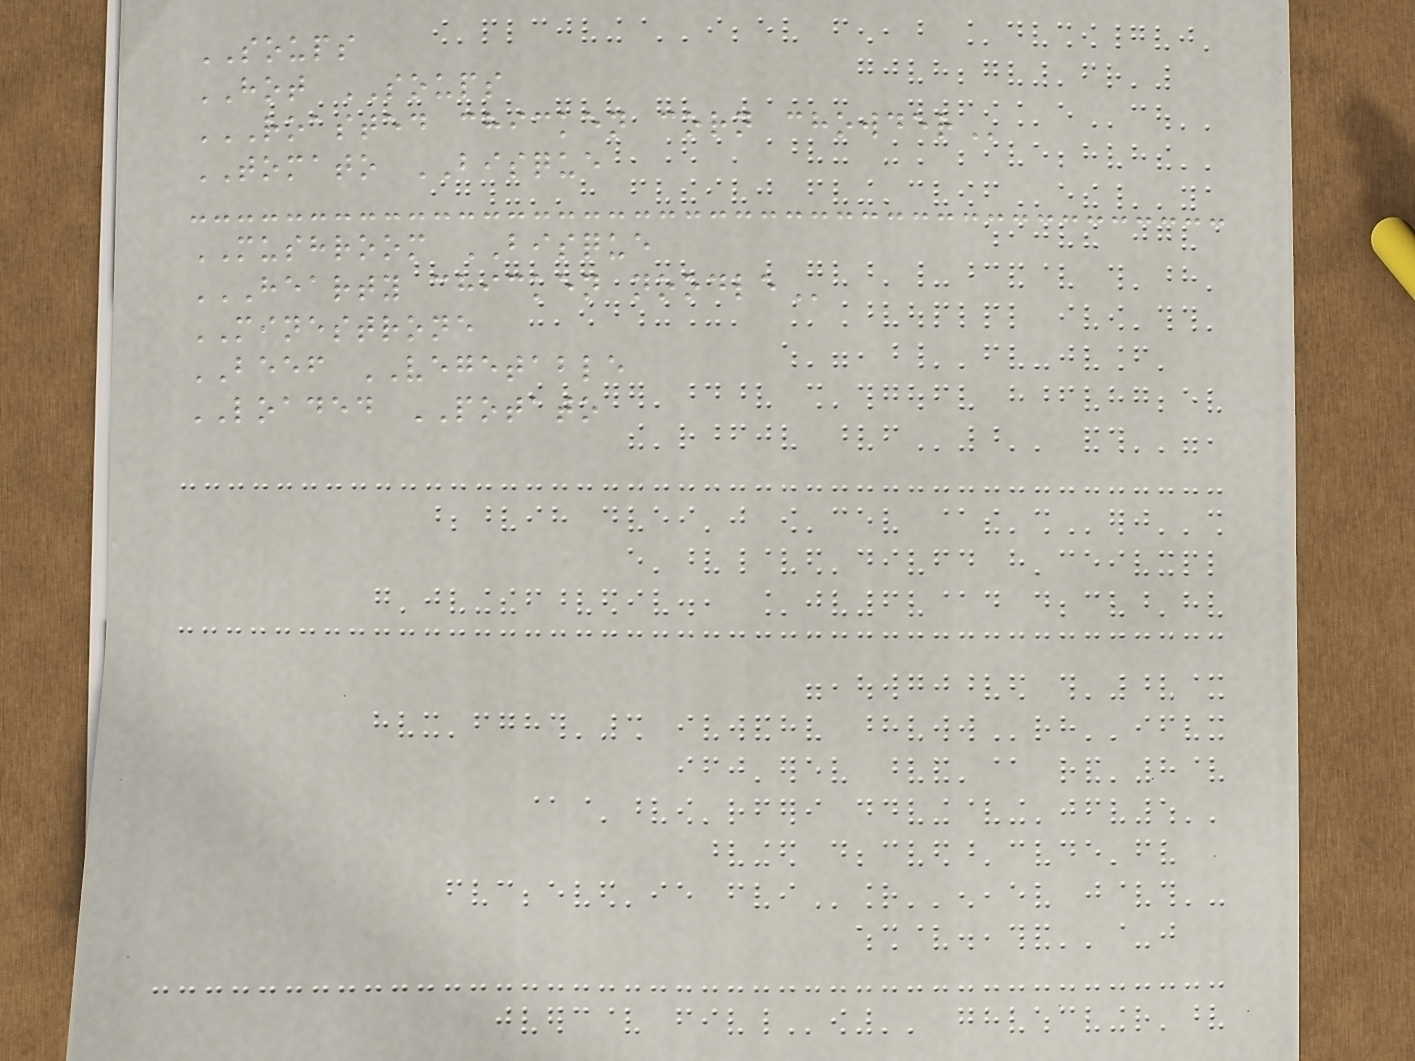SOUPS
HOT SOUPS
ROASTED CHICKEN CORN CHOWDER
TOMATO BISQUE
MUSHROOM BISQUE
HEARTY CHICKEN NOODLE
MINESTRONE
BEEF VEGETABLE
LOADED POTATO
